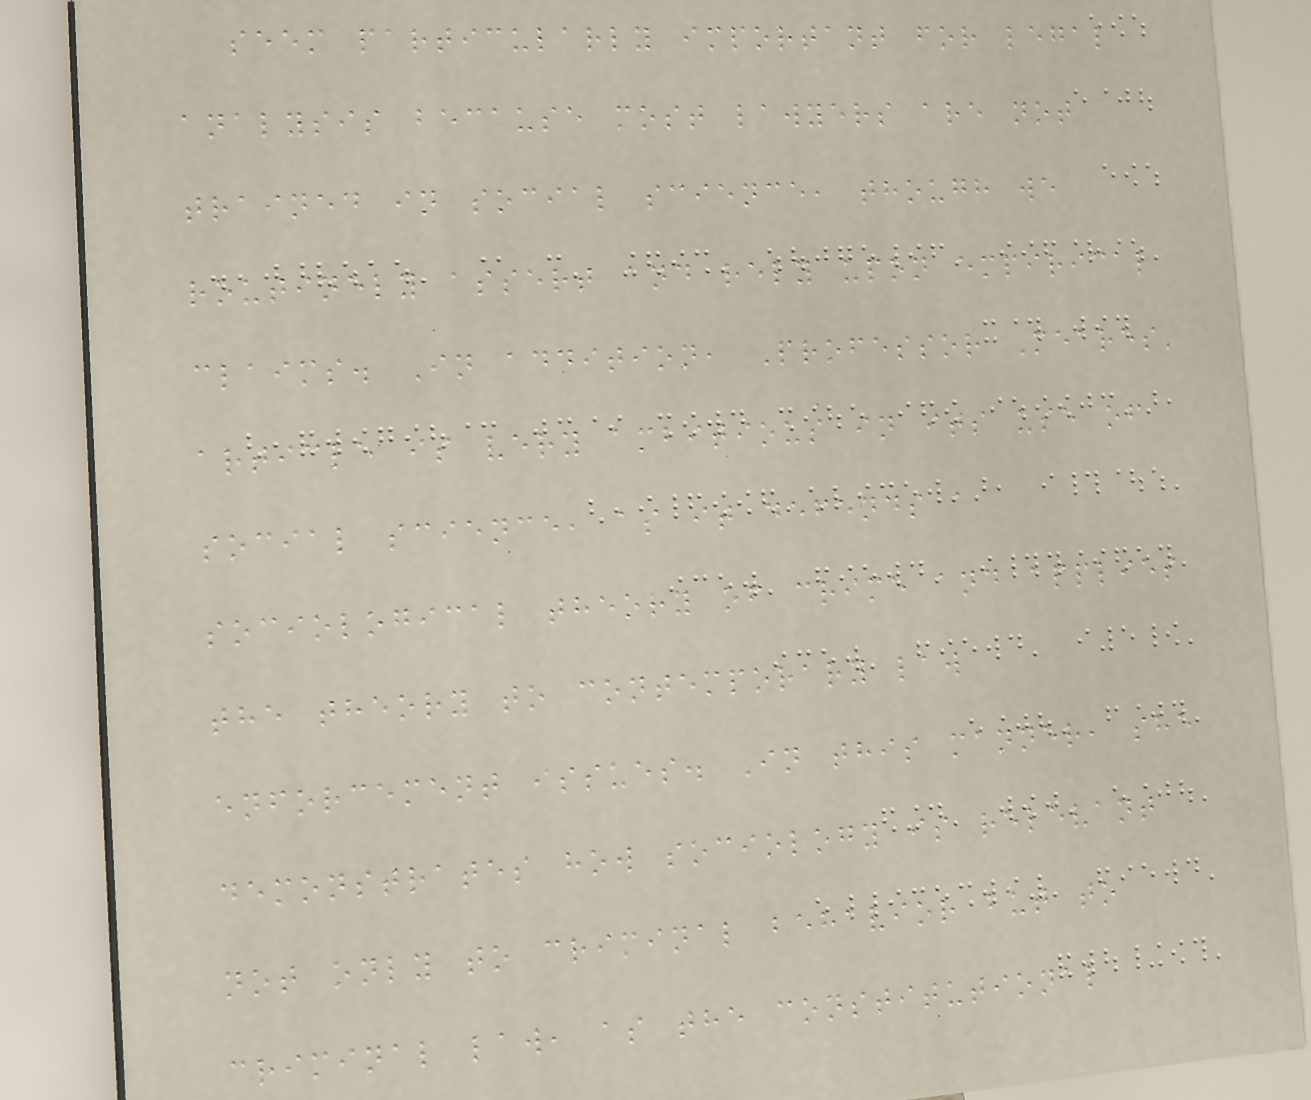seem particularly important for legal
analysis because most lawyers are not
trained in social science, though we
routinely assert and rely upon empirical
claims. In addition, Professor Meares'
article is very ambitious in its use of
social science, as it defends a
sociological theory of crime and applies
the theory to contemporary law
enforcement issues. In this manner, she
demonstrates how sociology is relevant
not only to criminal behavior but to
criminal law, as the constitutional
